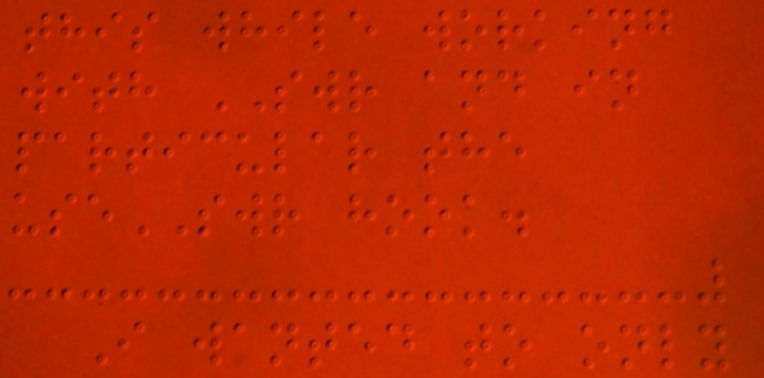this while working
with SWR and in
particular the
useSWR hook.
I wanted to only
